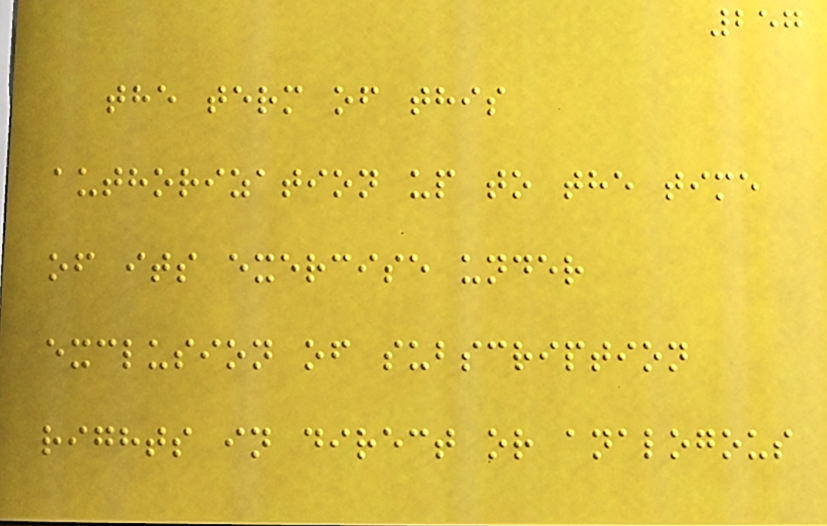257
the term of this
authorization up to the time
of its exercise under
exclusion of subscription
rights in direct or analogous
